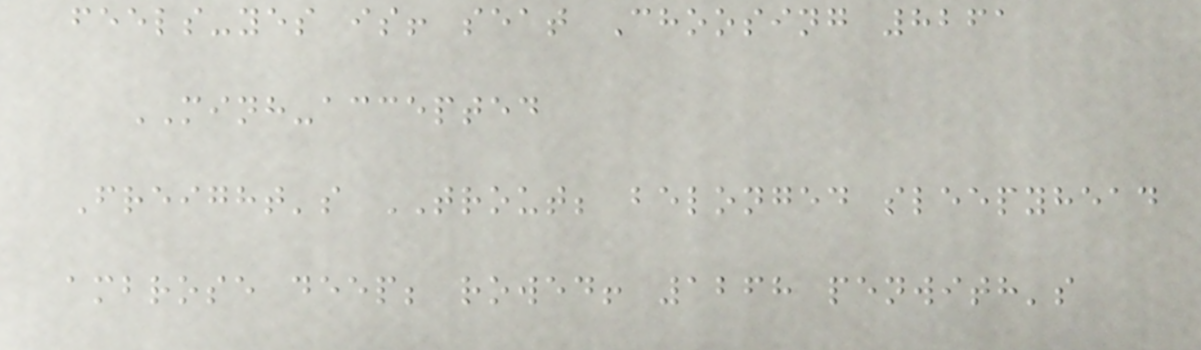feels-yes is! seat Choosing 8261
MINH-accepted
Freight's TROUT; belonged sleepyhead
ambrose deep; rowed! 1268 penwith's
